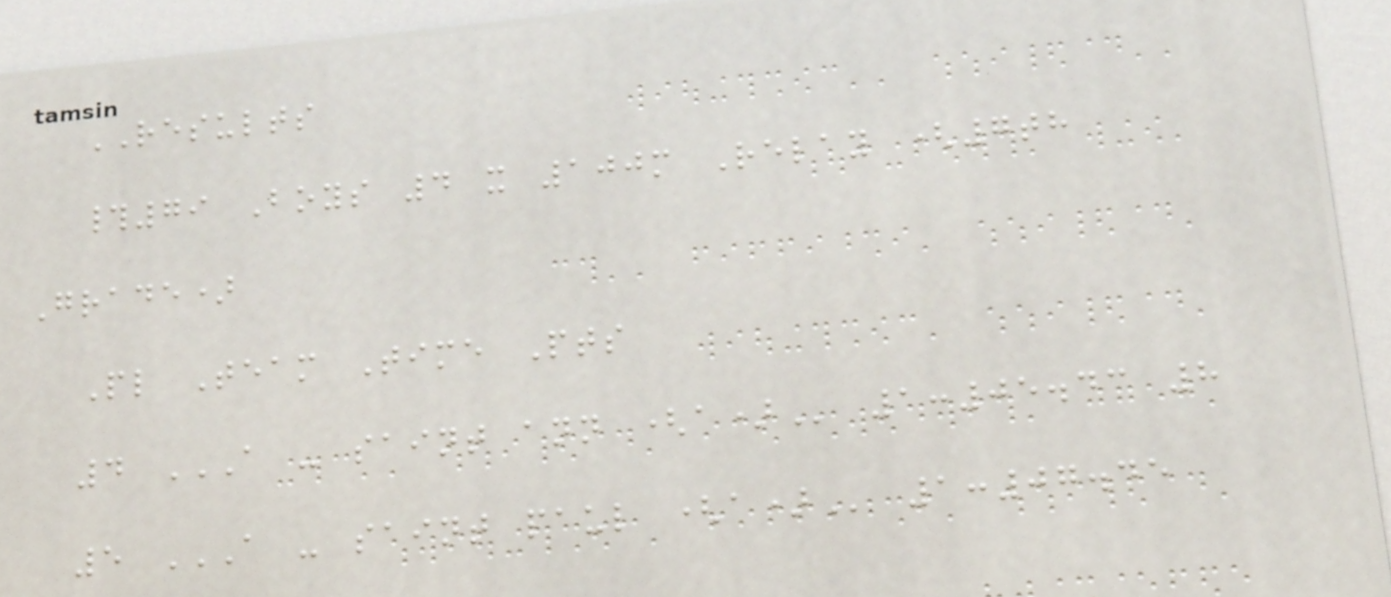RESULTS
#79 Boys 4 x 100m Relay (7th
Grade)
Pl Team Time Pts
4 A - SAINT ANN (A) 1:05.43 8
5 A - SAINT PAUL (A) 1:07.45
